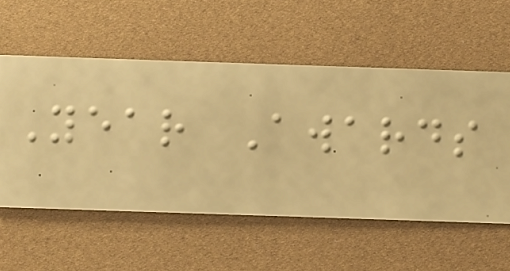Year Awards
